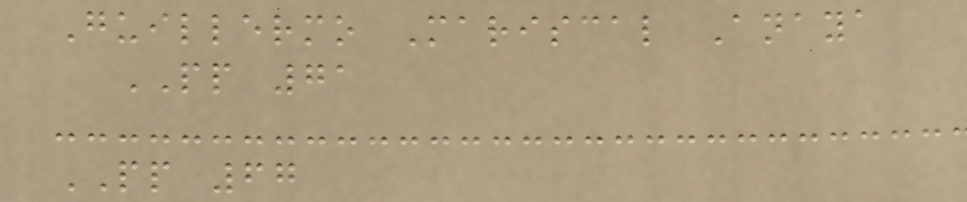Guillermo Mariscal Anaya
PP 71
PP 67
